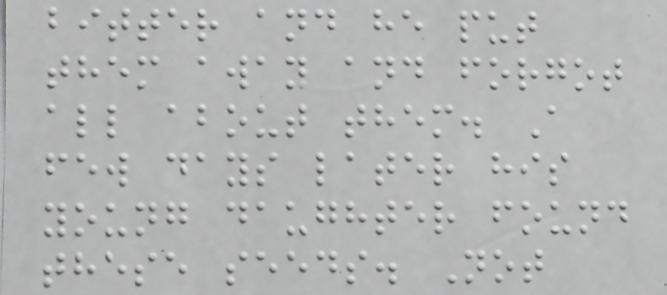bitter and he put
them away and forgot
all about them. A
few days later his
young daughter found
these seeds. Not
